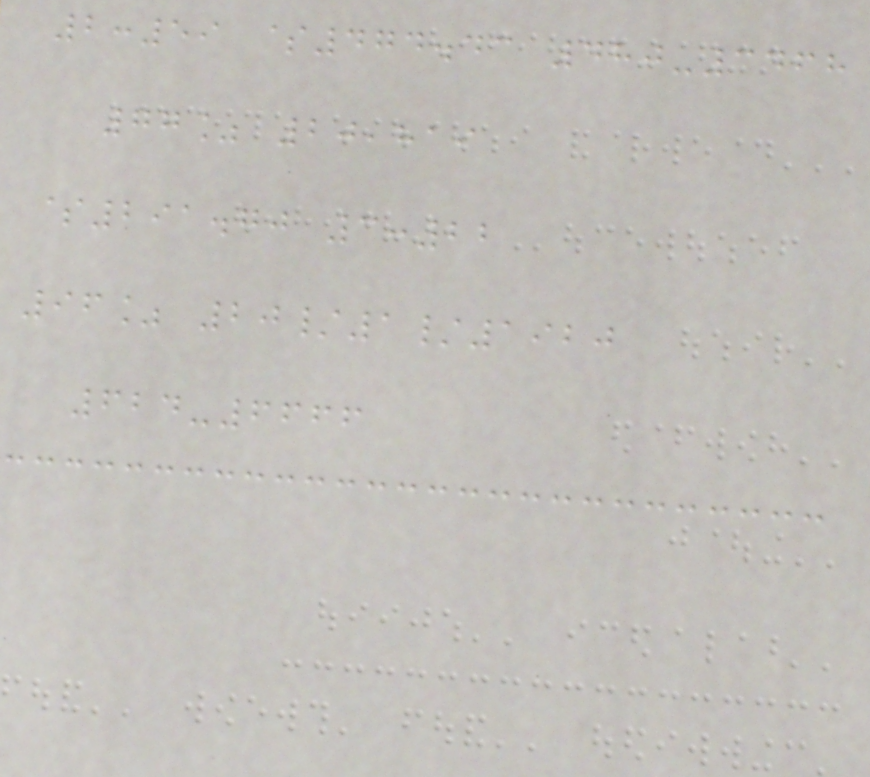2:59 $474.43 480-3468
77% 20,819
$291.70 3:22
96% 20/1/1920
624-6666
